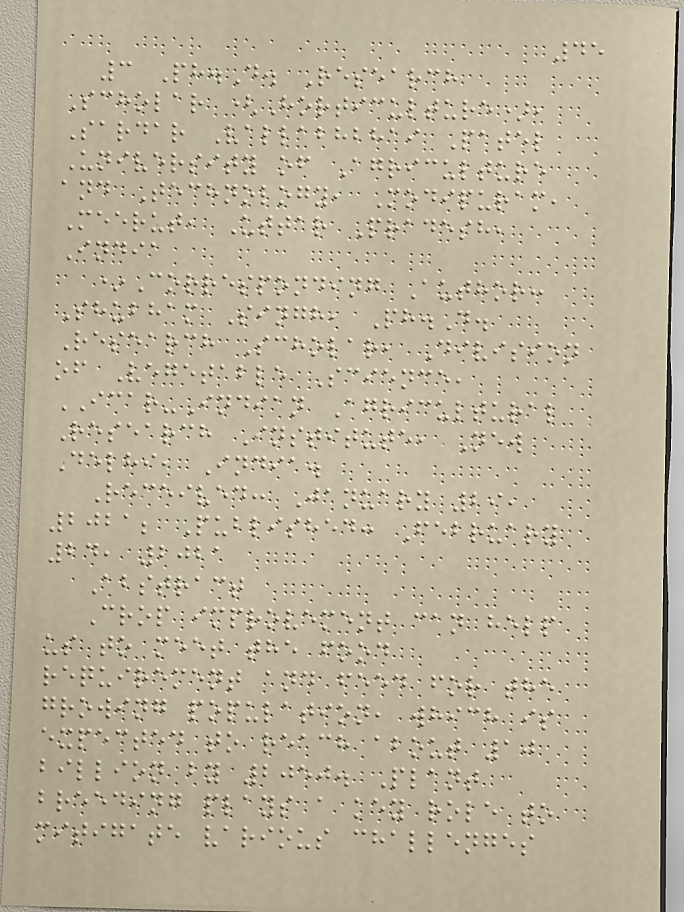45
3 Ph.D. Research
Scholar (Horticulture),
Sardar Vallabhbhai Patel
University of Agriculture
and Technology, Modipuram,
Meerut, Uttar Pradesh,
India
*Corresponding Author:
Shubham Singh, Ph.D.
Research Scholar, Division
of Vegetable Science,
ICAR-Indian Agricultural
Research Institute, New
Delhi, India.
Received: January 29,
2021; Published: February
24, 2021
Abstract
Crop improvement can help
us to meet the food
requirement and feed for the
growing population, which is
expected to reach about 10
billion by 2050. Plant
breeding plays a key role to
mitigate various challenges
